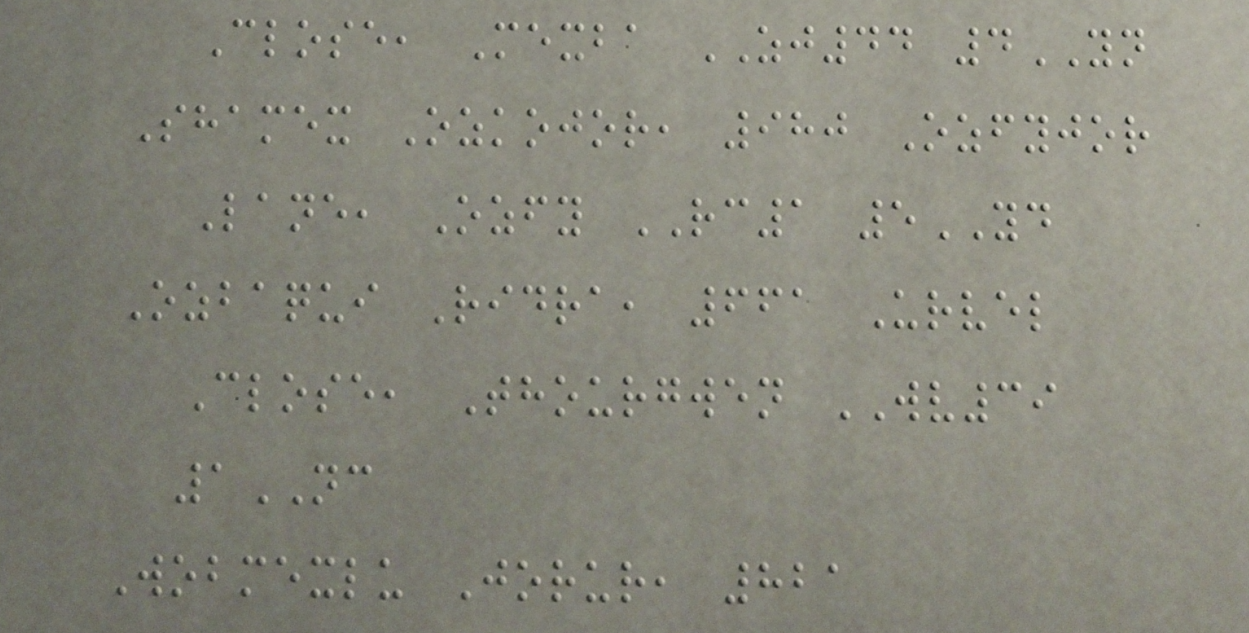Close, Mexba ZJ44 4YN
Shamex Ozkojor, 980 Ozfyjor
Lane, Ozfy RC1 5YD
Ozbaqui Ridra, 661 Urvel
Close, Thourgwen WV39
1NC
Wobmexlu Jorur, 821
